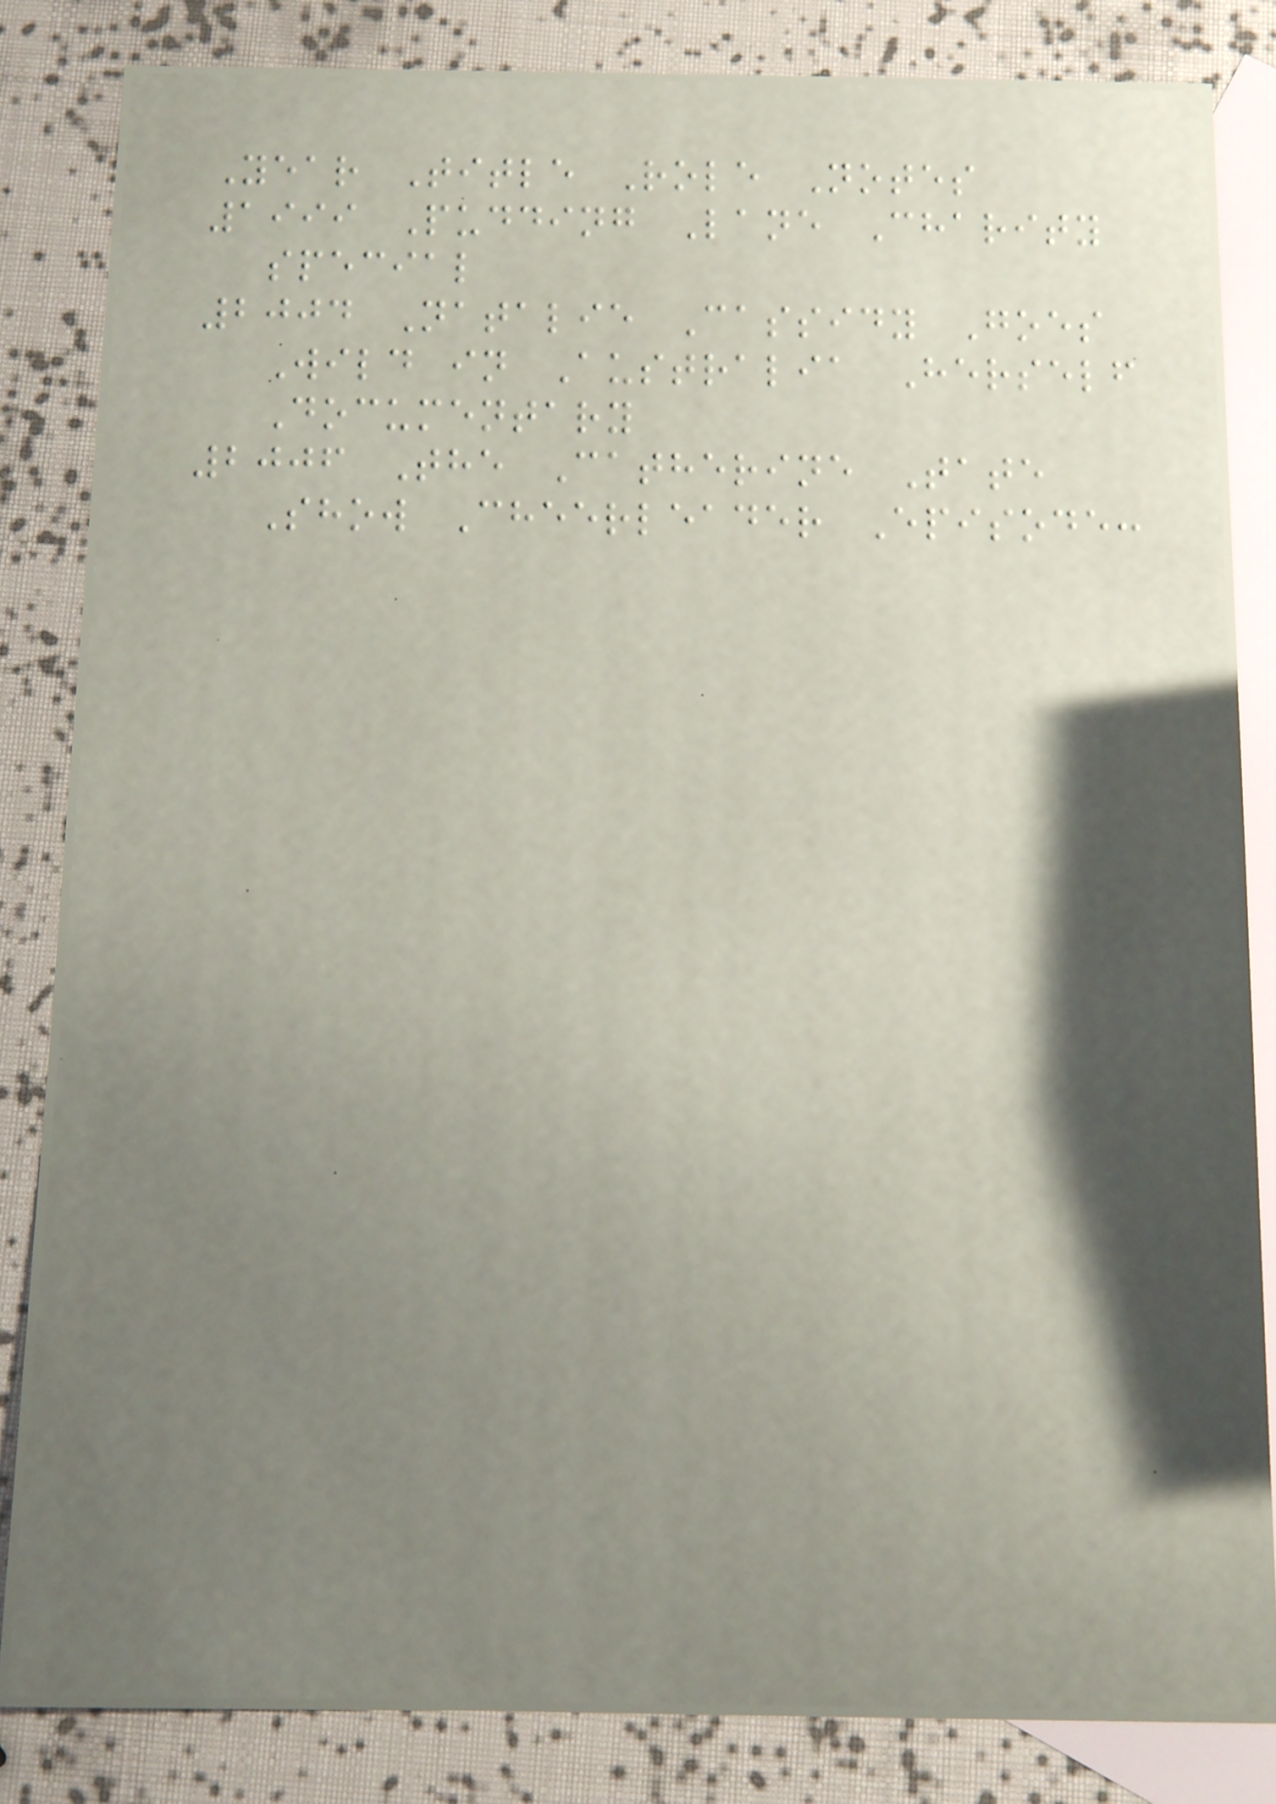Year Title Role Notes
1999 Pudding Lane Charity
special
2004 Natalie Cassidy Goes
Wild in Australia Herself
Documentary
2006 The Catherine Tate
Show Cheerleader Episode:
